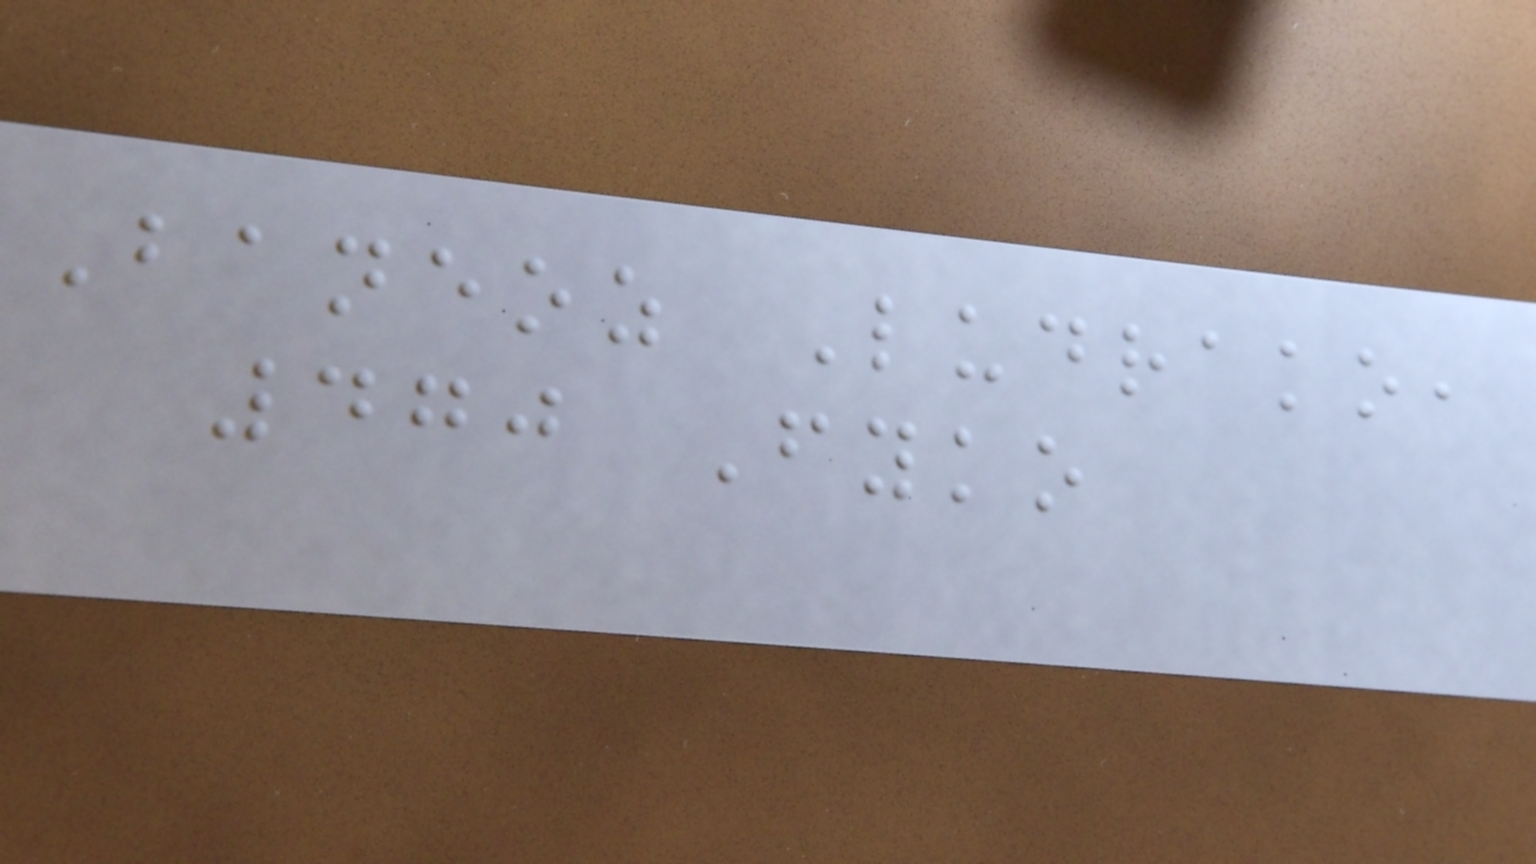Baneoz Ludrako,
470 Fyko
